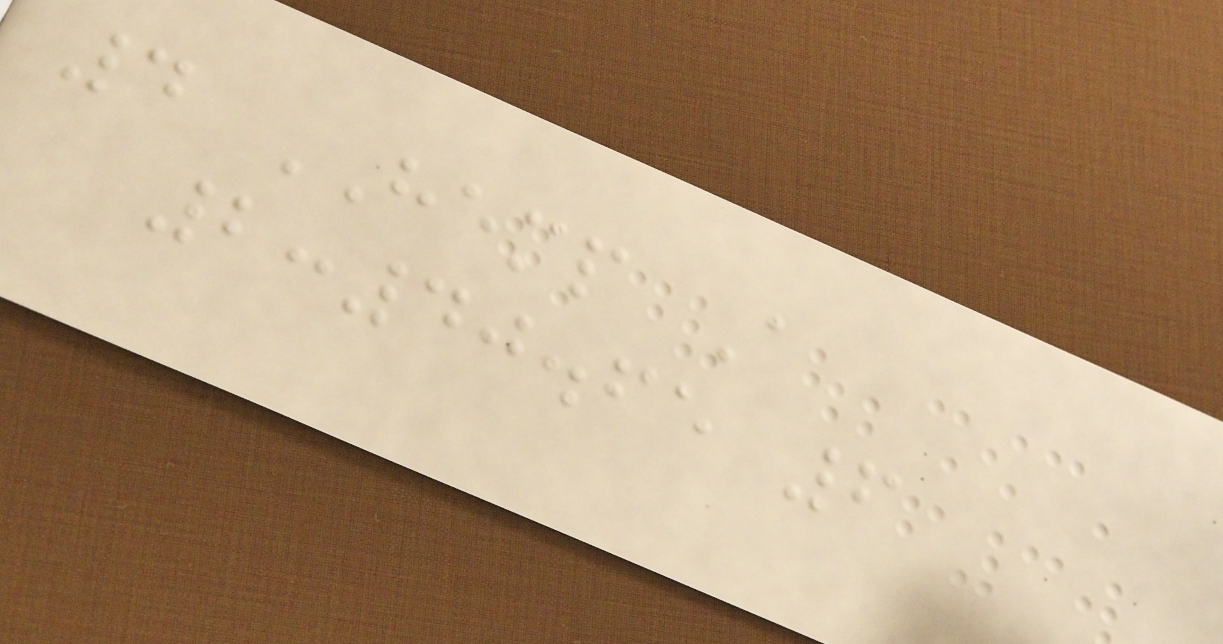4 HEMP A
2:40.65 6
